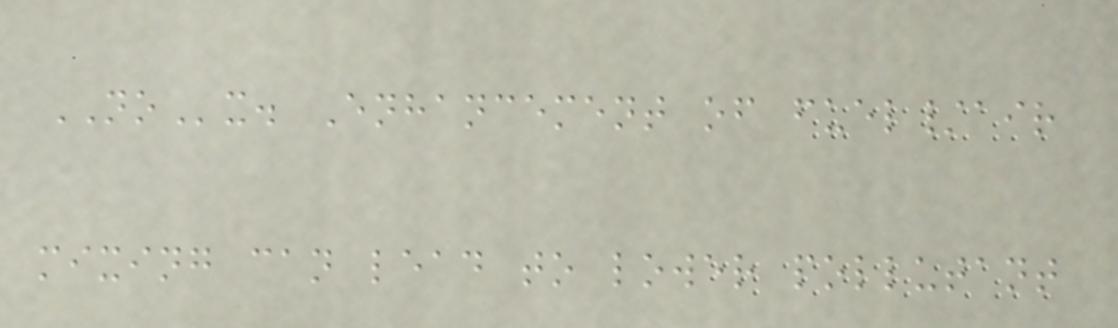NOx. Enhancement of fuel/air
mixing can lead to lower pollutant
